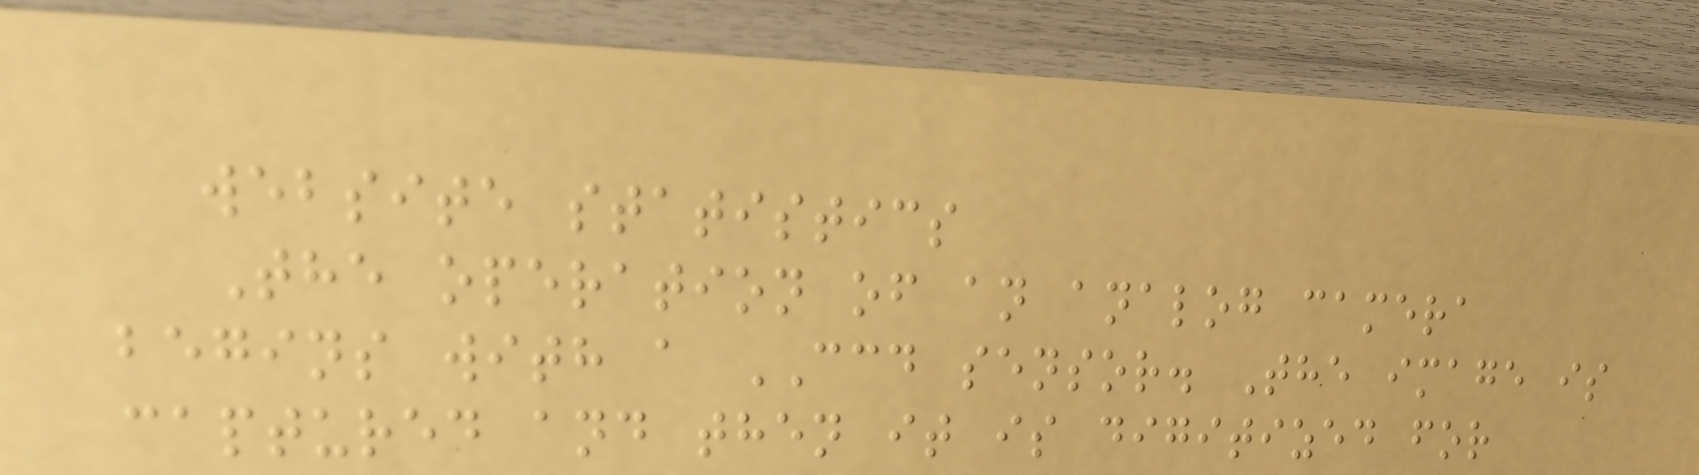website statistics
The operation of an analog camera
begins with a CCD sensor. The image is
captured and then it is digitized for
